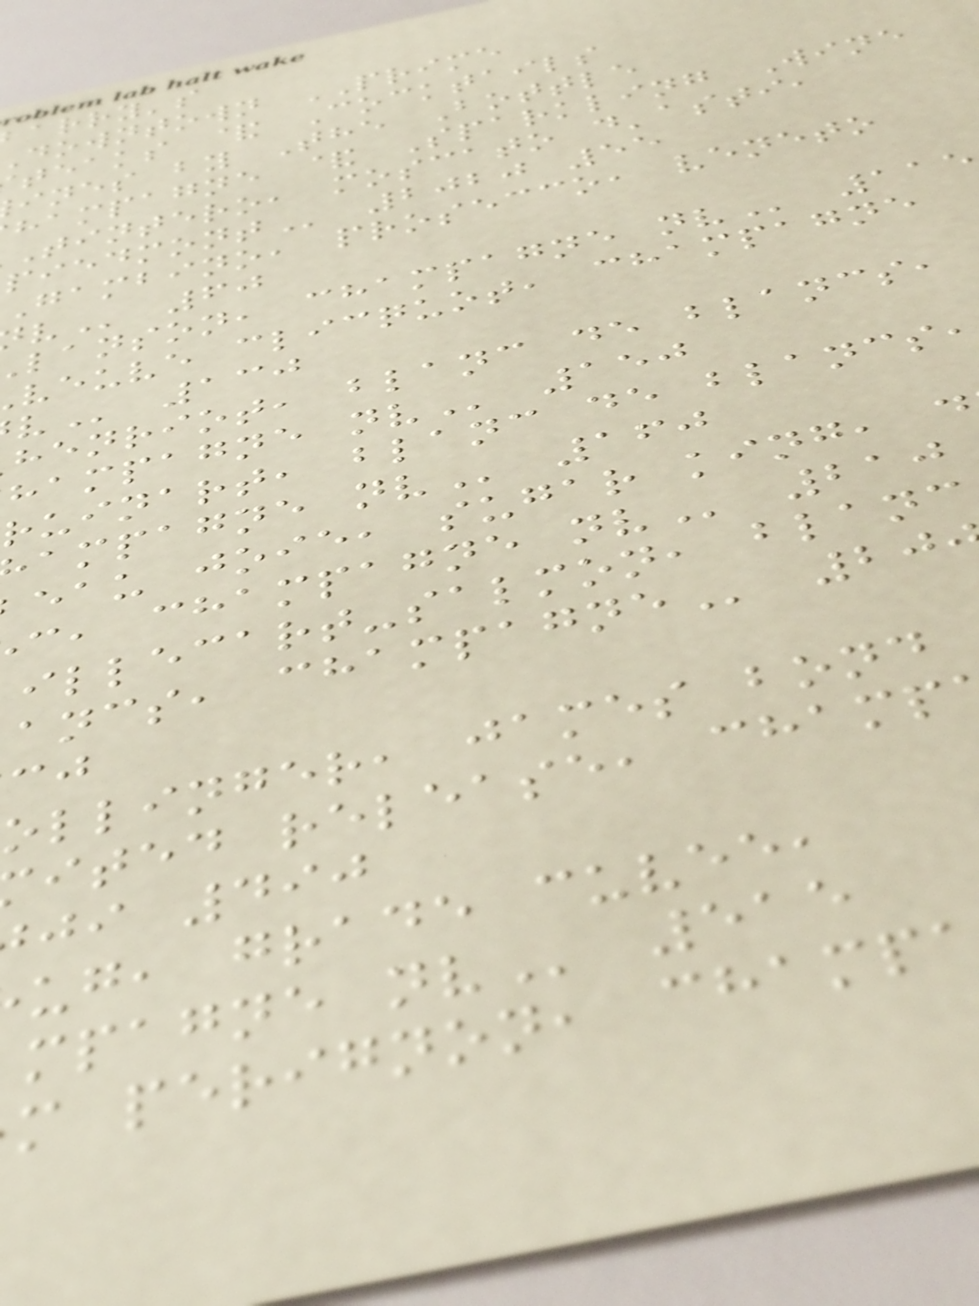arry's
downtown PRIME
teaks & Cocktails
ines by The Bottle
hampagne & Sparkling Wine
tintero, moscato d'asti,
2020 55
gambino, prosecco, veneto
lanson, champagne
veuve clicquot, champagne
130
henriot, blanc de blancs,
hampagne
ruinart, blanc de
ampagne
eau joie, sugar king,
c, champagne
illecart-salmon, blanc
ollinger, james bond
ited release,
ji 490
ug, grade cuvee,
mpagne
m perignon,
